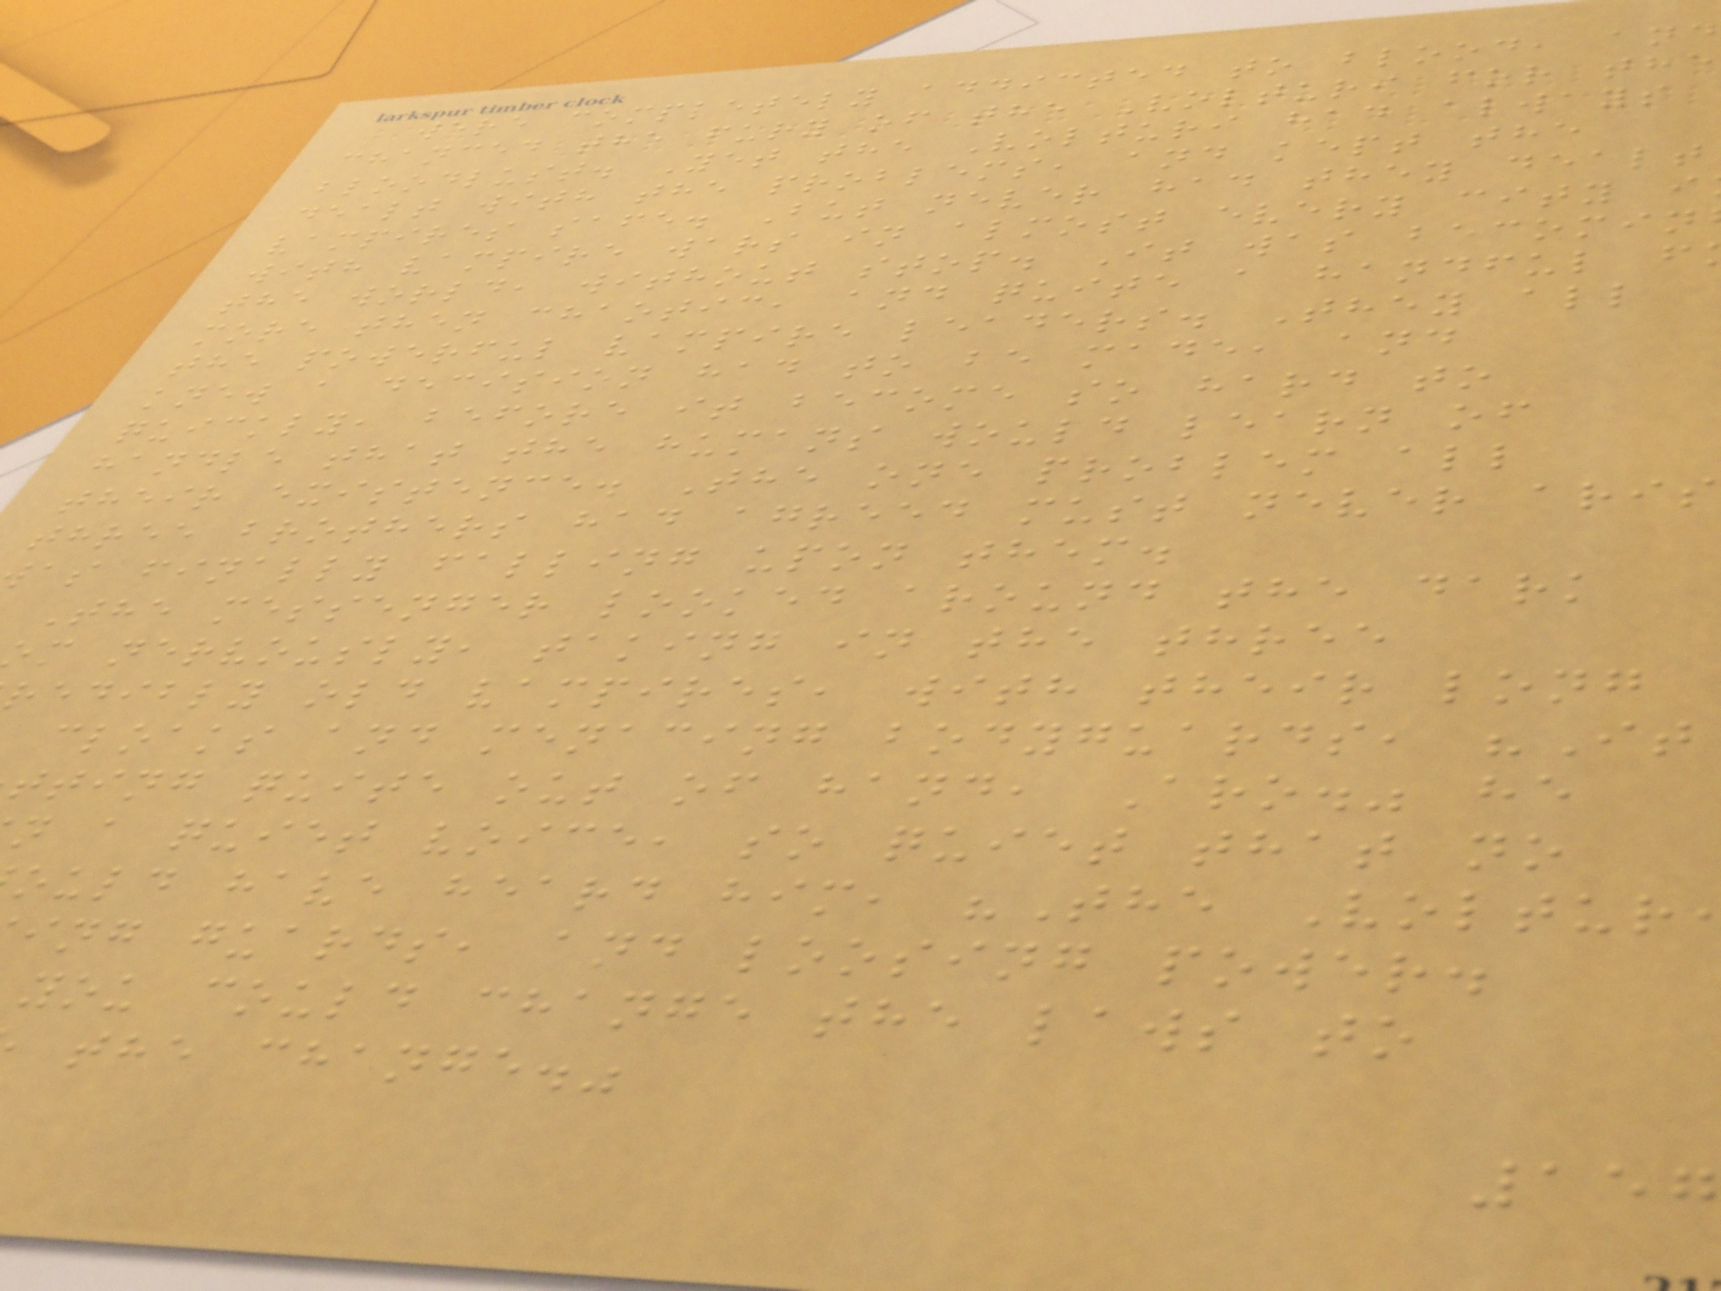were completely addicted to blood, and
chanced the fury of the Volturi for the
bloodlust. Yet the Volturi had always
dealt with the problems, and kept the
vampires safe. But never had they dealt
with vampire wars in almost every city i
the world, without stop. It was becomin
more then chaotic, and quite a handful f
the powerful vampire leaders. They all
knew a decision had to be made, and
quickly, before it become so hard to
handle that the humans would learn of
their existence. The one problem all
three brothers had agreed must never aris
as finally falling upon them.
The messenger looked around the dark
m nervously, taking in the three
redibly old vampires, with their long
cloaks and menacing bodyguards, "It
tting quite out of hand, Aro." he
n a quiet voice, so quiet that no
ould have heard him, "The Voltur
ing guards, and loosing power.
you could change the laws to
the change."
157
